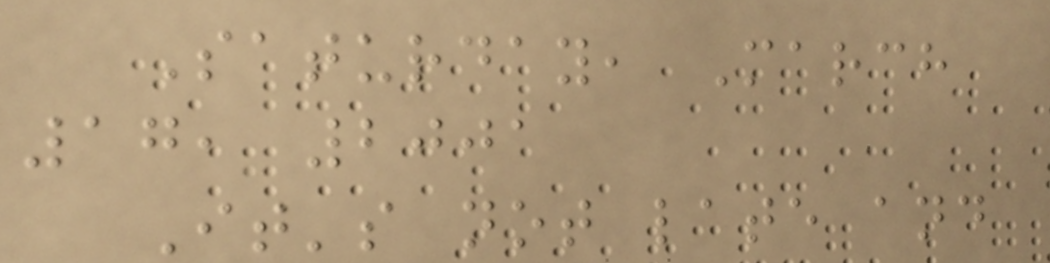Saturday, March
17, 2001
It's not late and
